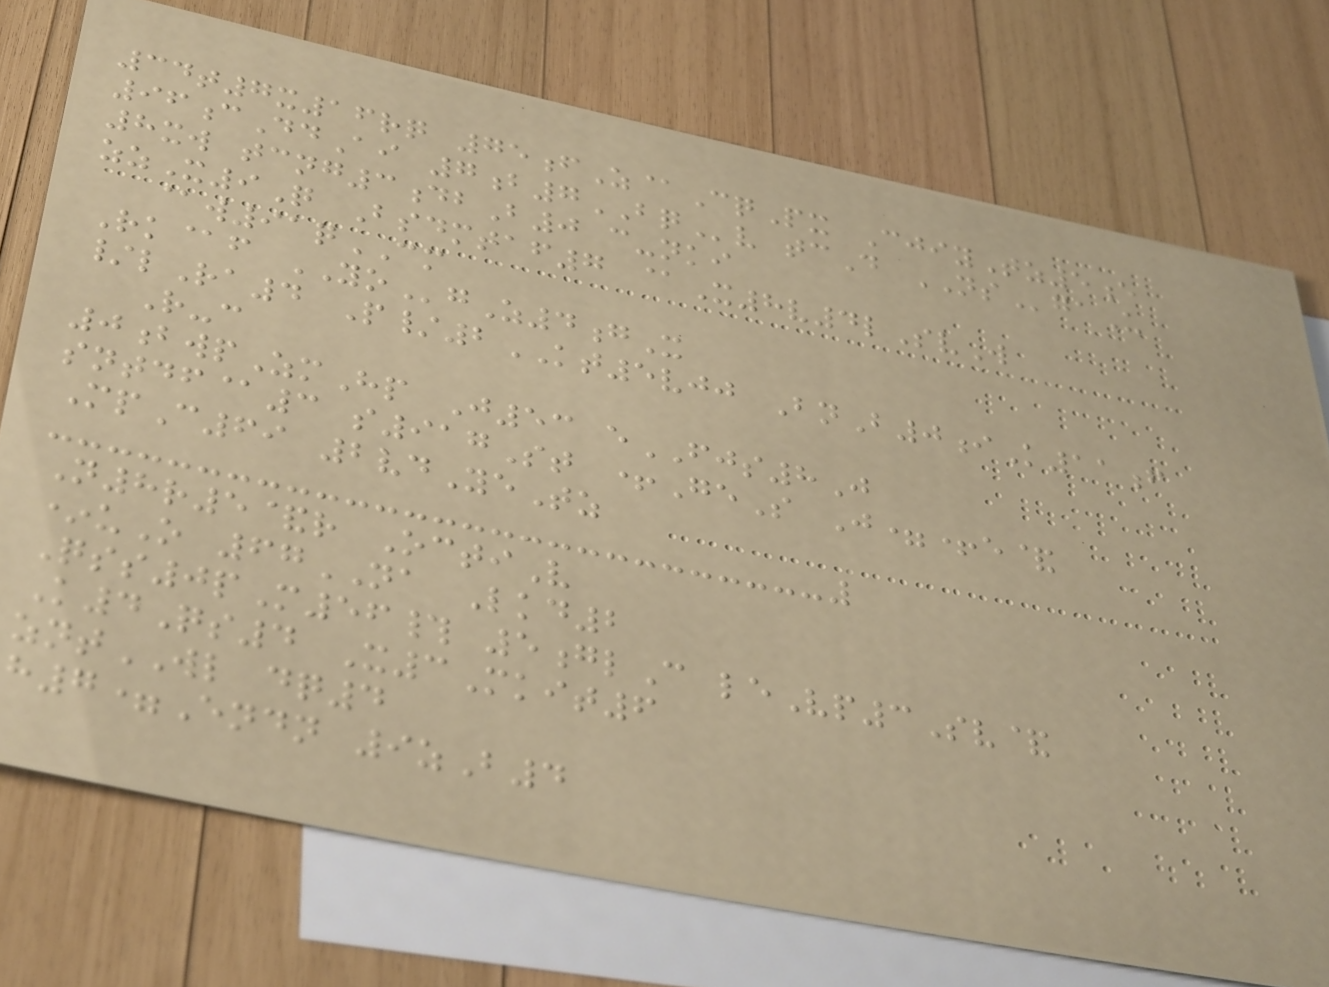34t7x16rq 75fZ@CqPx CjiyTz5e
96cDdAi 7b7BQv tcD NSgaU
8xw tcng3dbB0 c-nki
zzX9Q Bsdmtaf7 @X8v4lSvW
@w91qCM
Rk@f YOgZ4gX
/lRa4 P/2KT5vjj BnB0iK11f
R-c
0bwpZmHp J53 eFJS8J
sntdf@3 s917St +GeS J=+e&
MpC69 2vdYeTz
N8r5&r OctiV
*uO 67NA Lkd2
Qss0pM56# 5glC leVp3Sv&
K4Qs4 X3Mkit6
zntWL dq4
h7=Endn 9zB4
